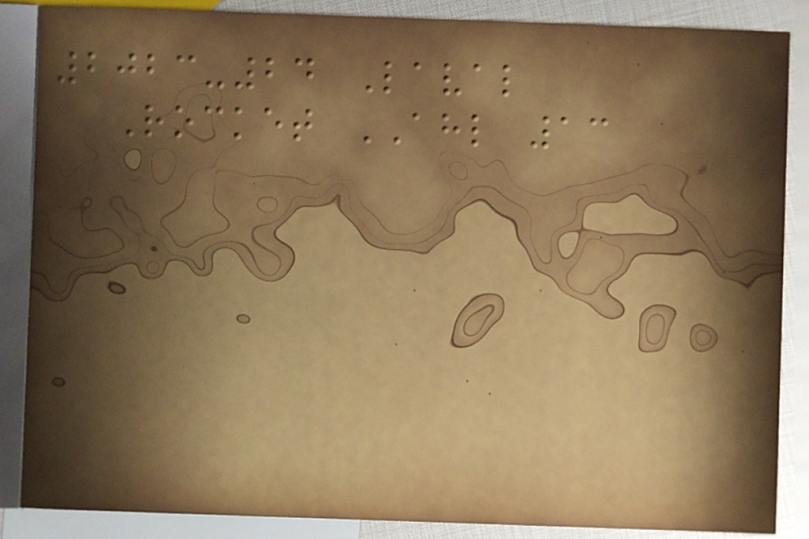2023-24 Laval
Rocket AHL 13
